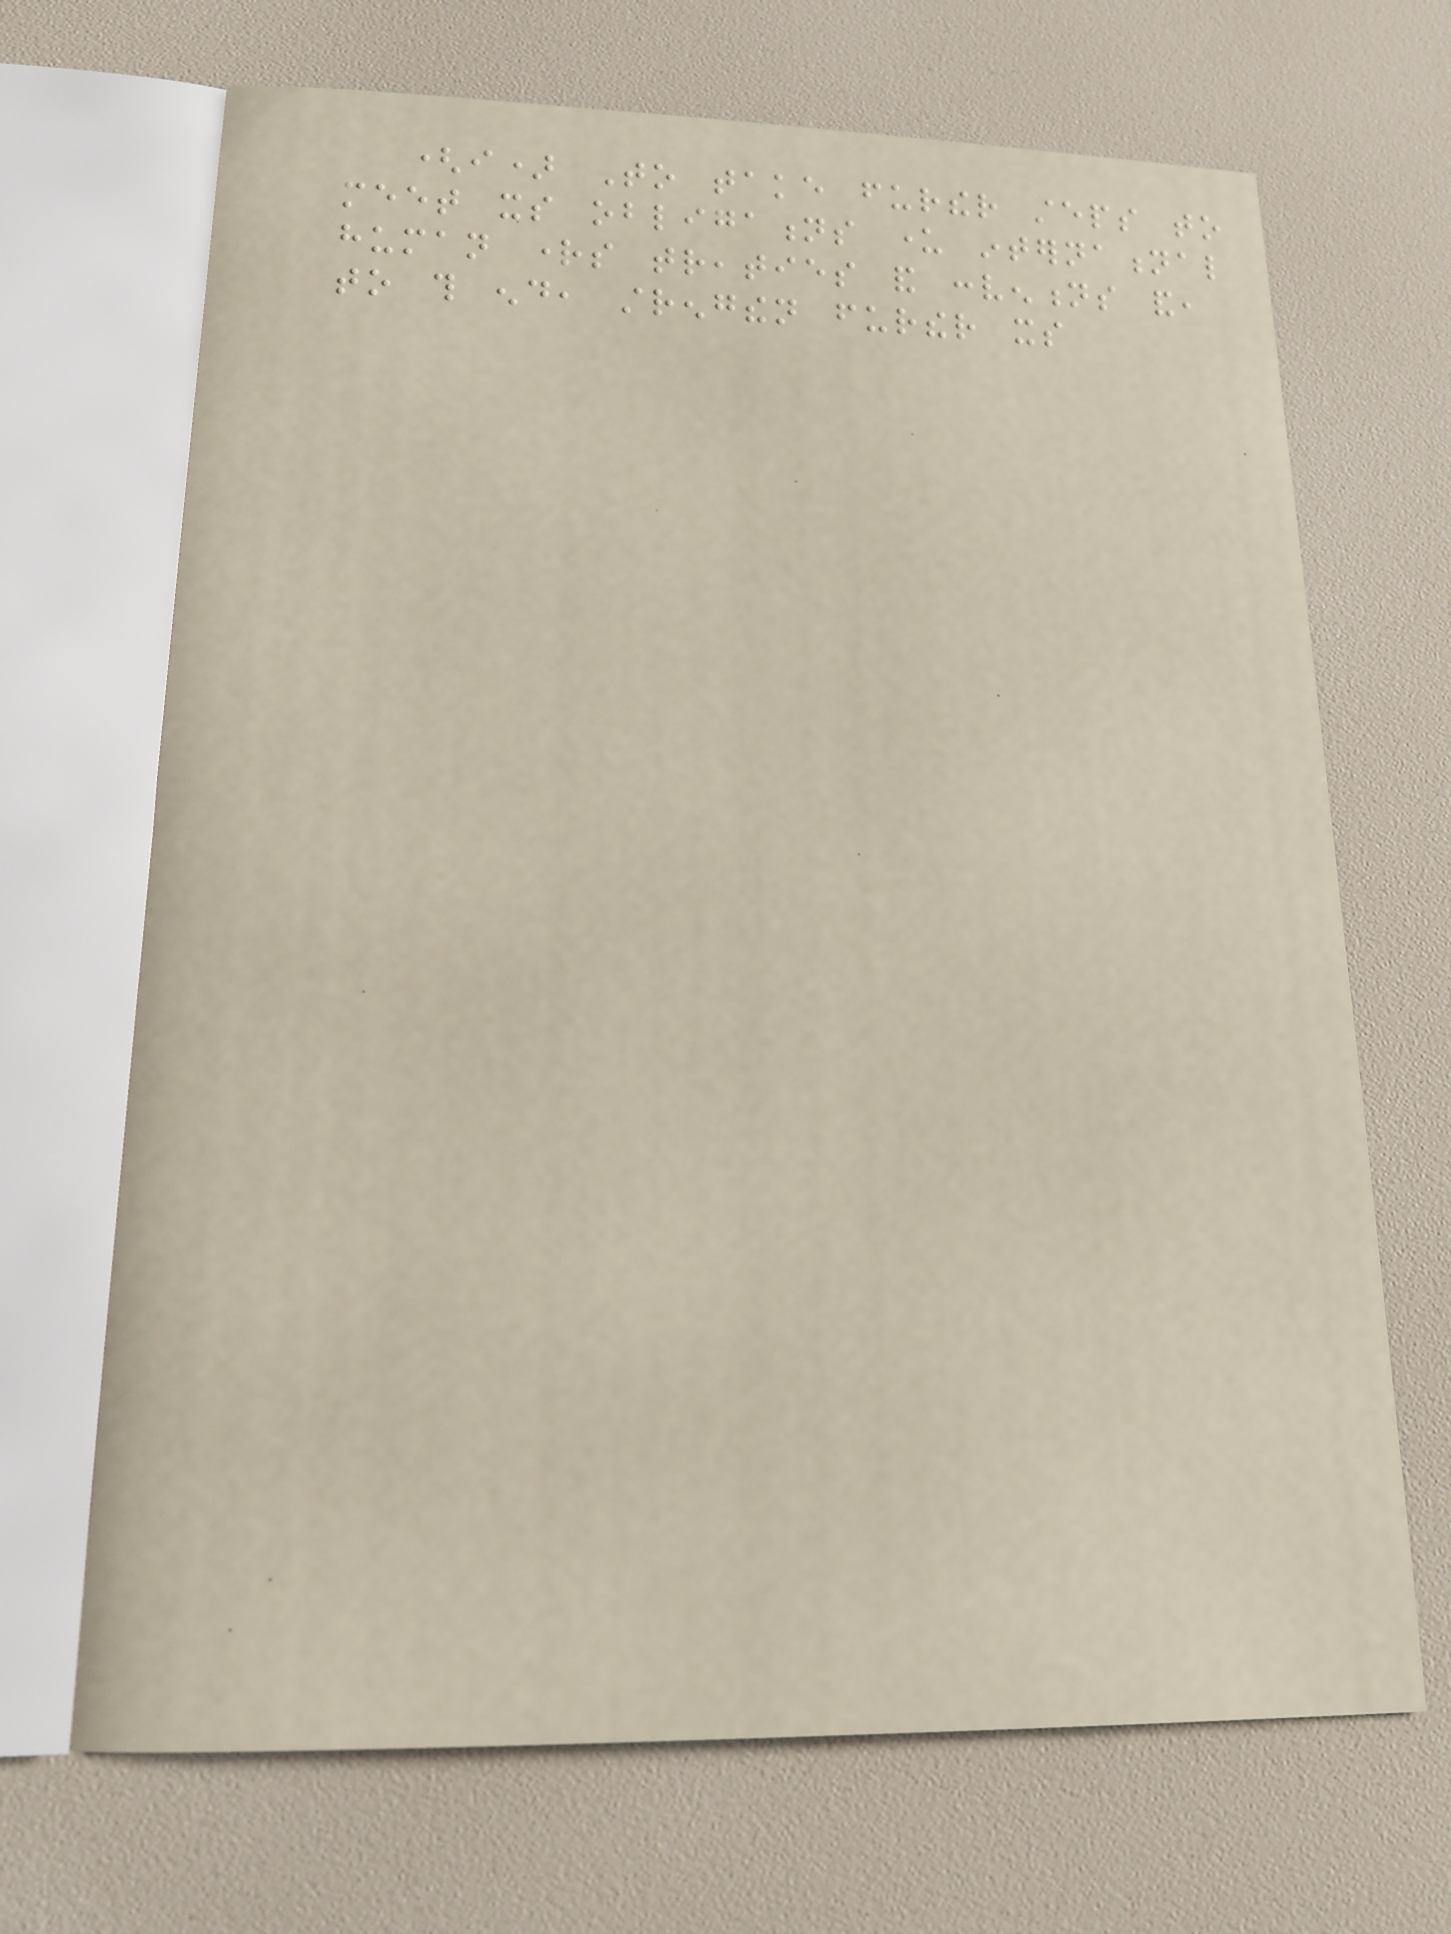(i) To take further steps to
meet its obligations under international
human rights treaties and conventions and,
to this end, strengthen further its
